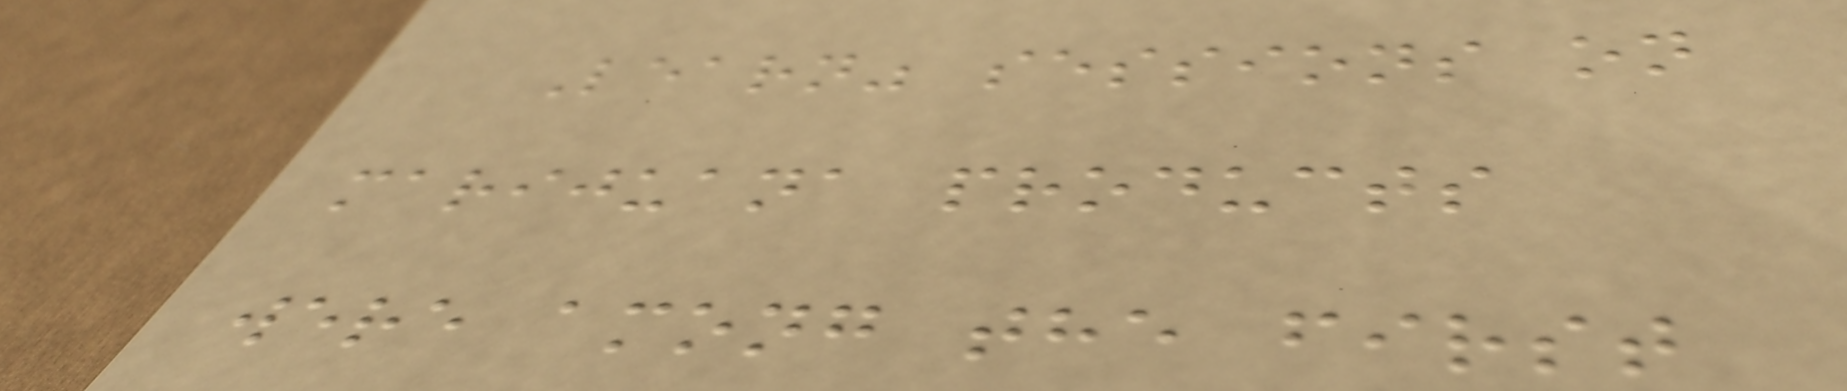Learn" sessions on
marijuana products
were among the first
